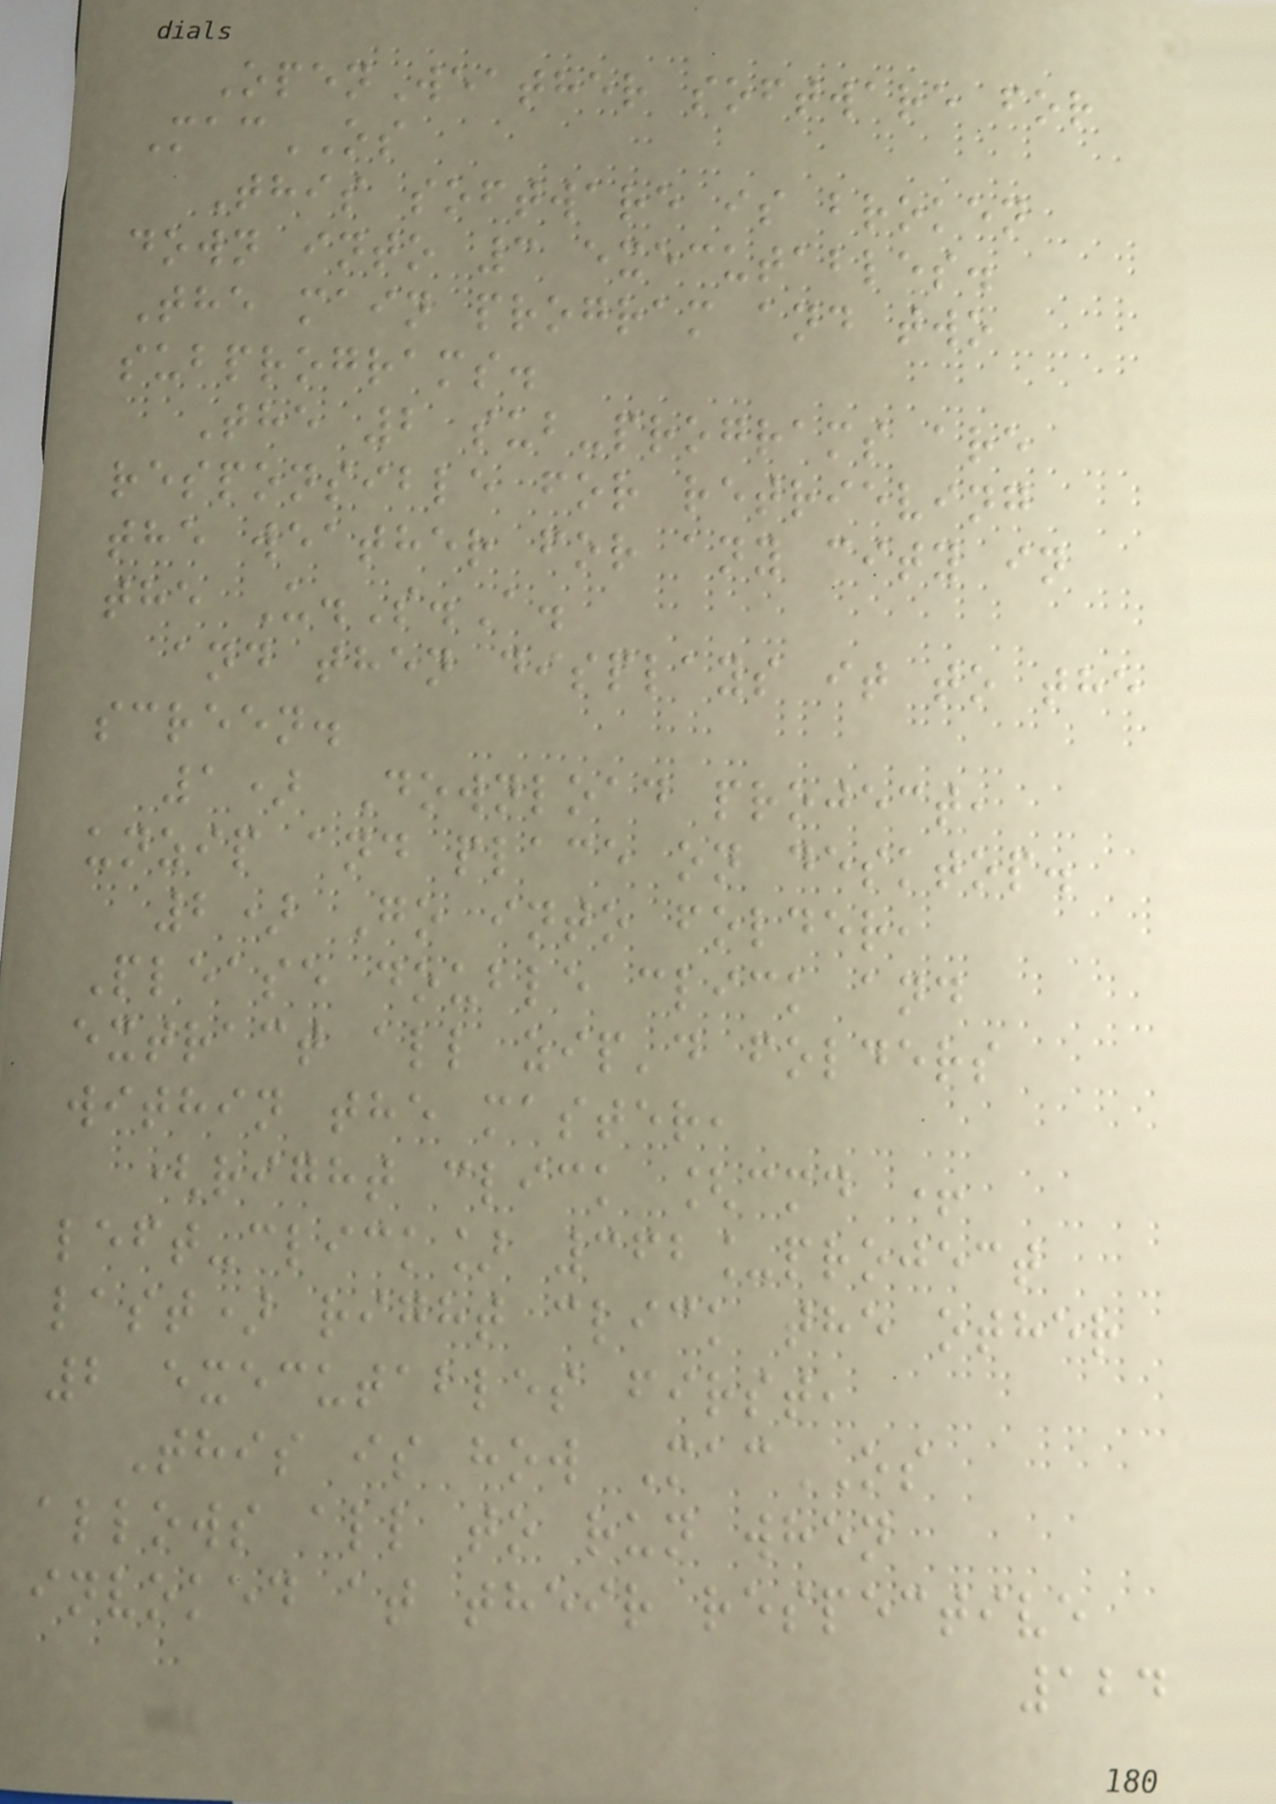OpenWeather software for
MacOS
This software is broken
down into 3 executables.
The main program and two
subprograms.
The 2 sub-programs are
responsible for retrieving
the weather for any city in
the U.S.A.
and then displays it to the
screen.
1) Download project,
unzip and place on desktop.
2) Go into folder,
Please double click and
extract all zip'd folders
within the master,
(right click [cmd +
left-click] 362_project
last) right click the other
2 executables first,
This is how MacOS
allows all to run when
invoked at their respective
124
